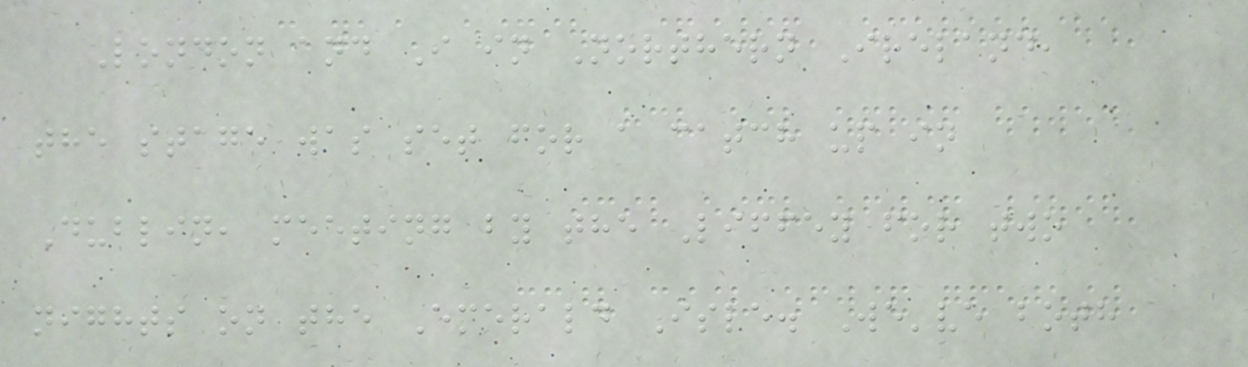London and I in Northern Ireland,
the stage was set for a catch up in
Dublin, meeting by the Liffey for two
nights on the Emerald Isle. We've both
